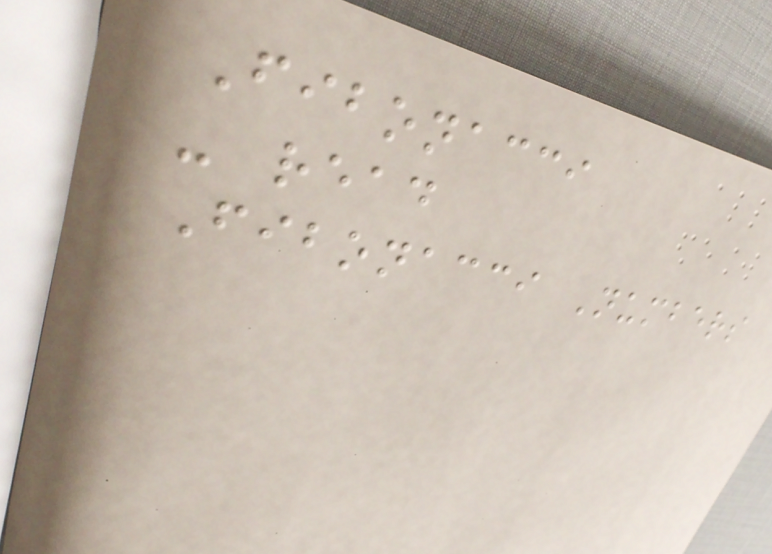Fibonacci
- read
Fibonacci Numbers
